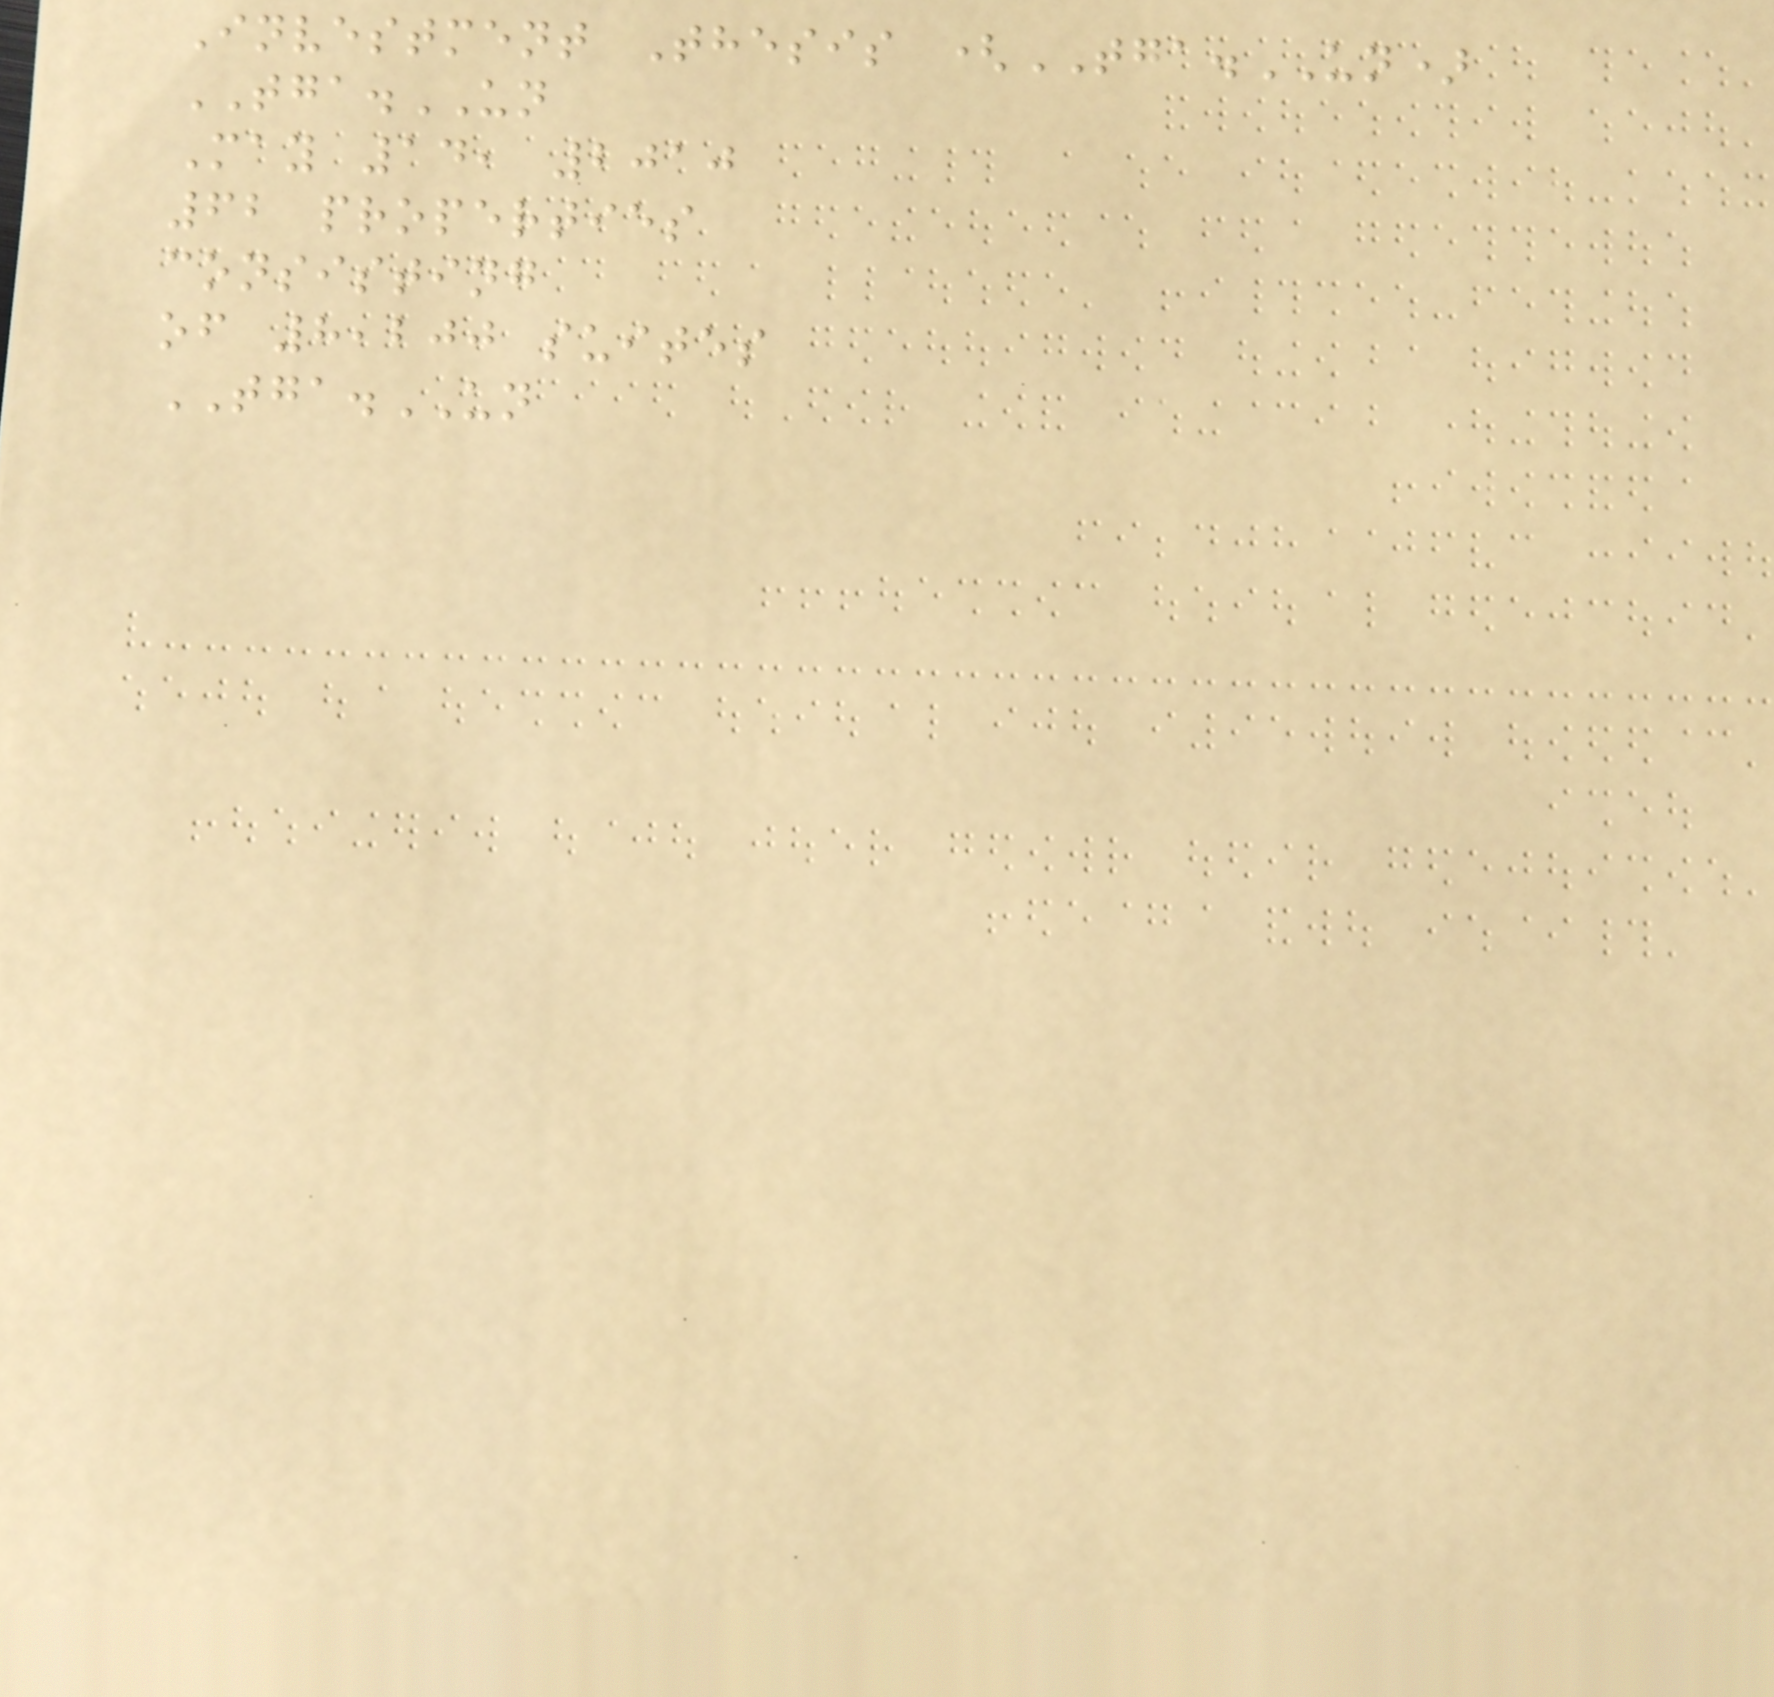Investment Thesis (TGA.UN)
TGA.UN
May 14, 2010
62 properties
consisting
of 8,200 suites
TGA.UN
